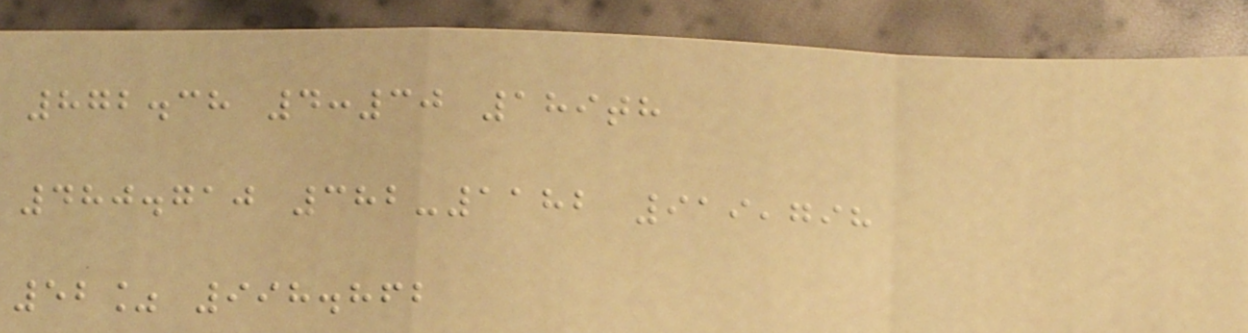872.38 4:30 189th
480.710 382-1182 919,798
52% 998.862
